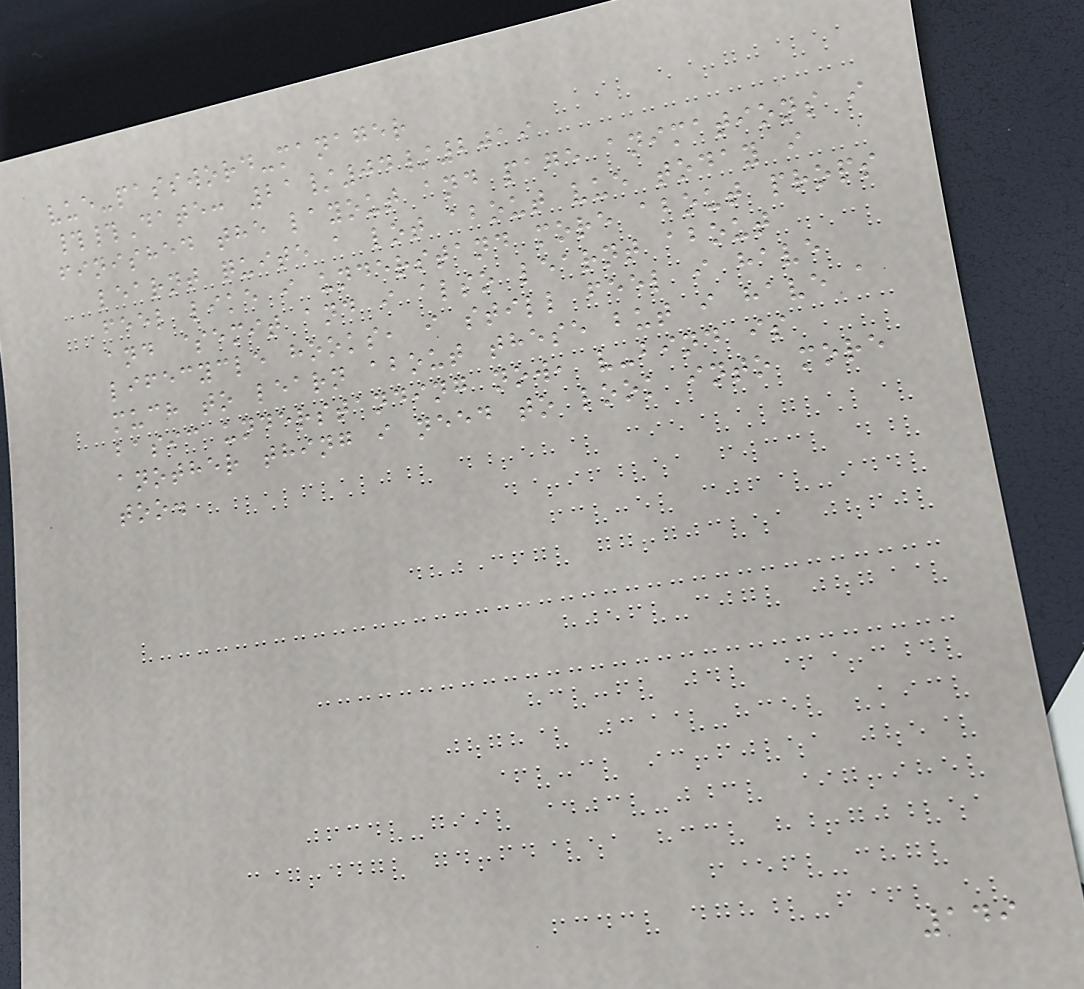vue-password-manager
##Date: 21/04/2019
finished the layout and page animations i
learnt quite a lot about vue today i
feel like i understand more about props
and $emit and i also learnt about
lifecycle hooks, i still feel i have
much to learn about these but i have a
basic understanding now, v-bind is
another thing i need to look into more
too.
149
